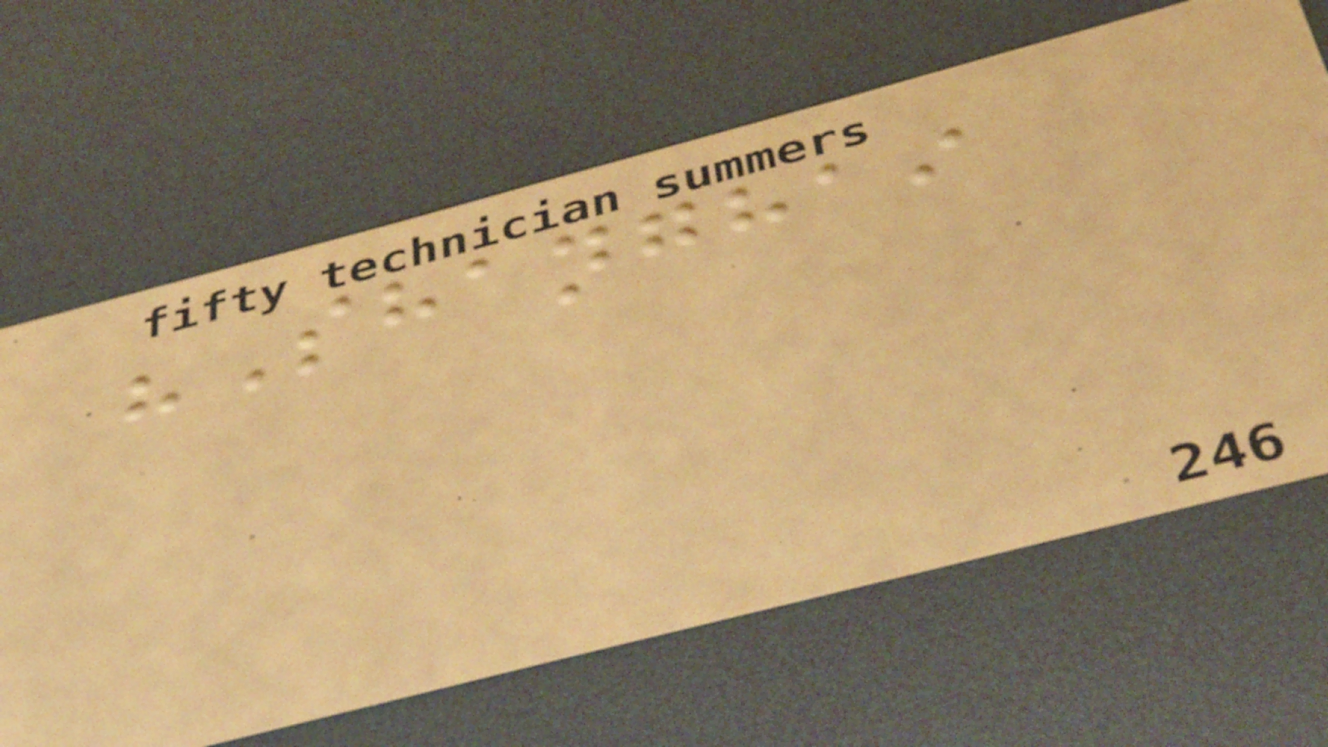"Shanghai
